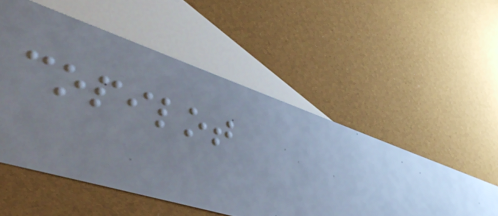copilot
